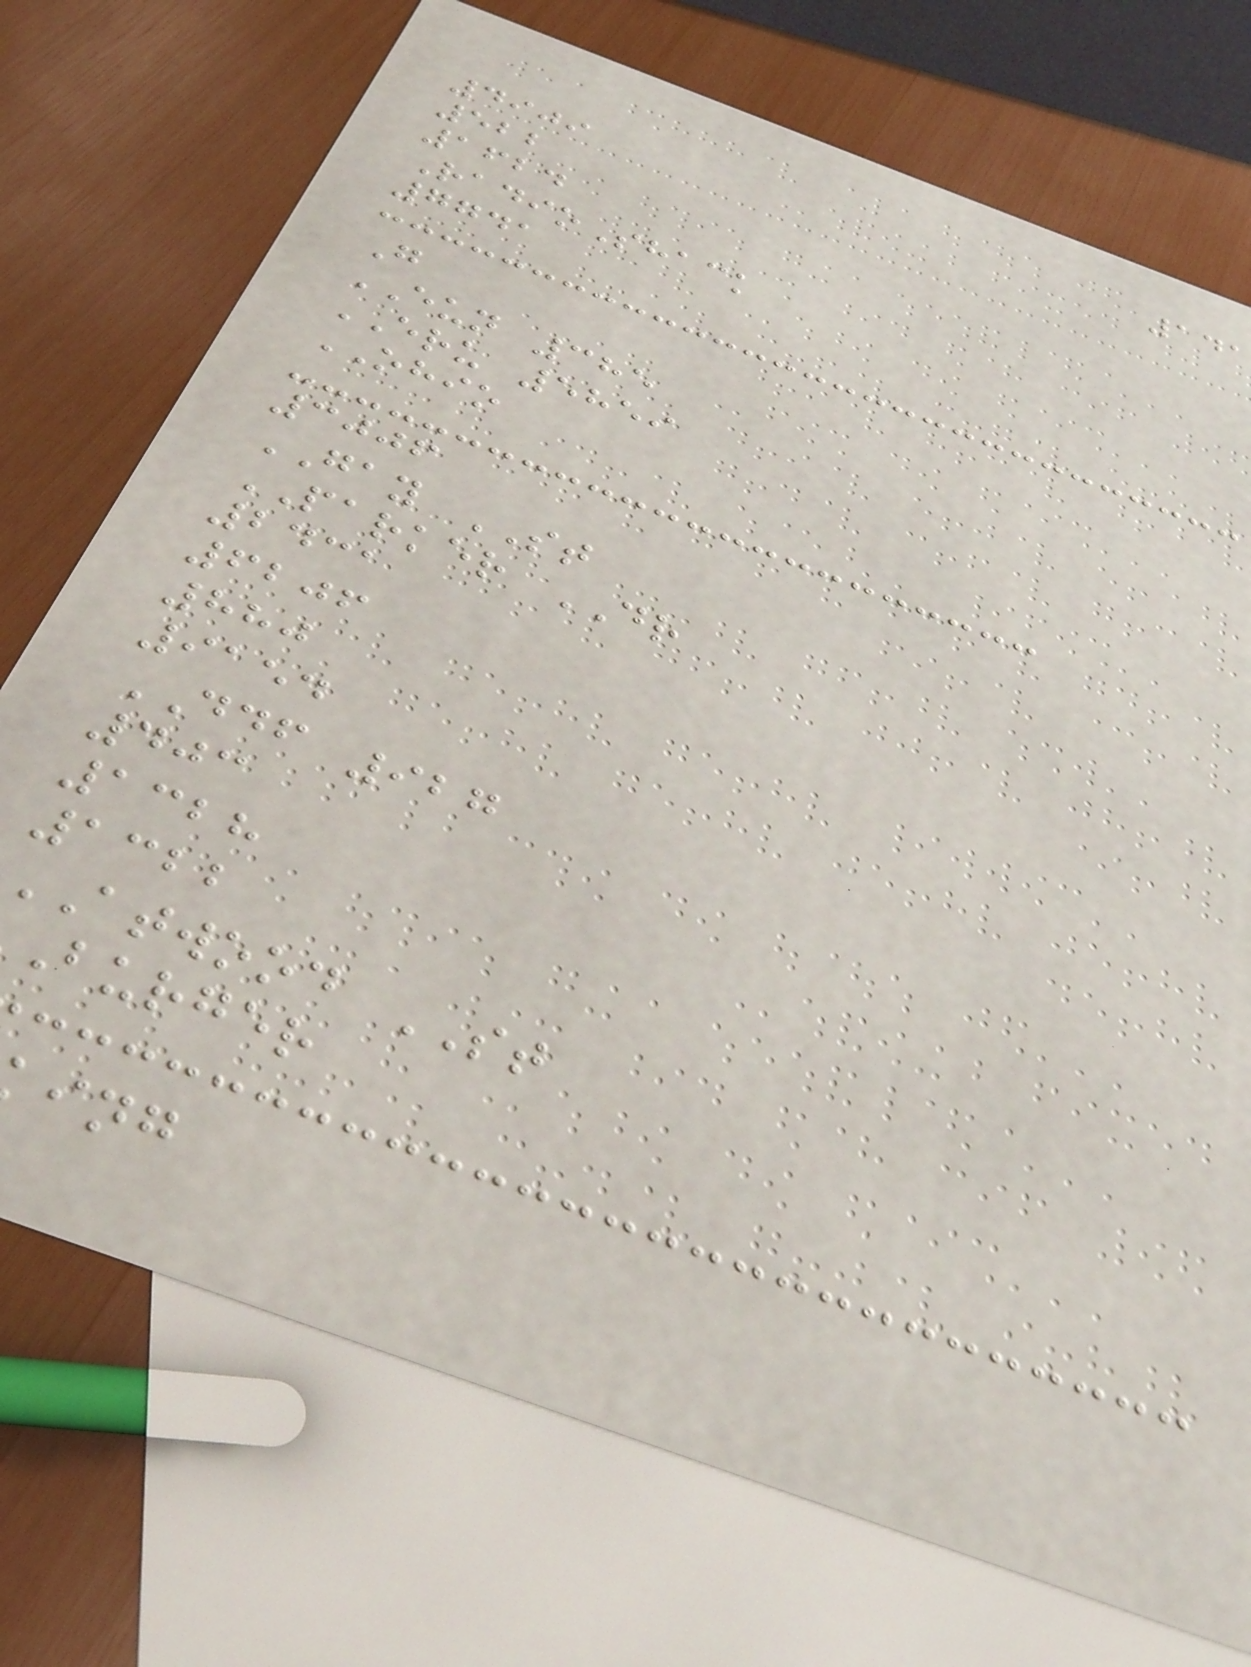141
4909
522
1624
RadioShack
7741
G
EUN 385
ERU 5859
OHIO
3006
GAY ST
PARKER DR
2431
6206
880
9154
DDF 927
403
1328
1322
atwood ST
burger
